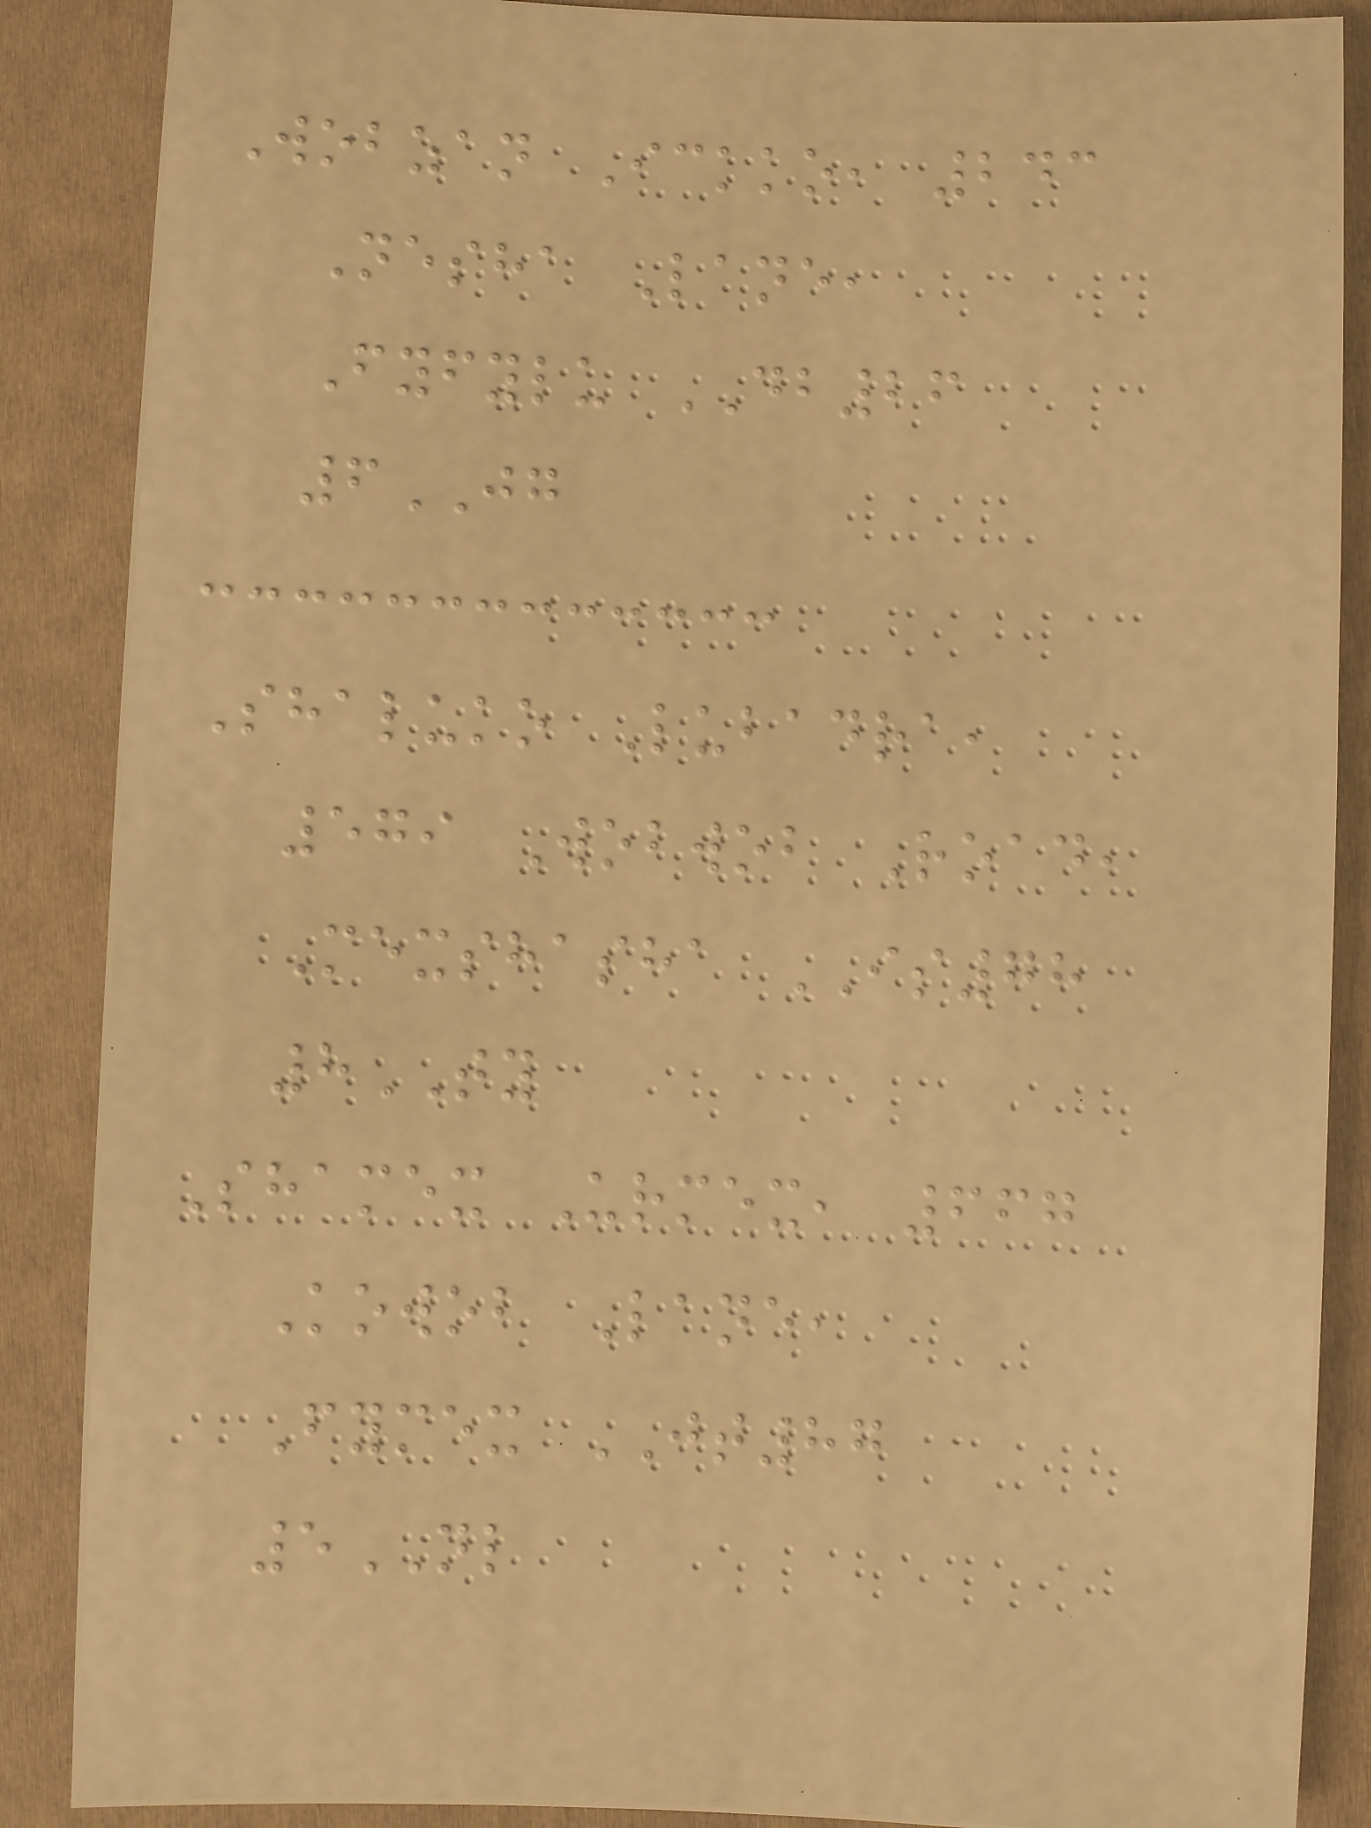Wobzan Ickko, 243
Nesha Lane,
Fyfylu DB26
6JG
Shaluko Lubadra,
579 Wobwob Road,
Mexshasha IS78
8TY
Shamex Urmex, 667
Kowob Lane,
Fymex JT87
5NL
